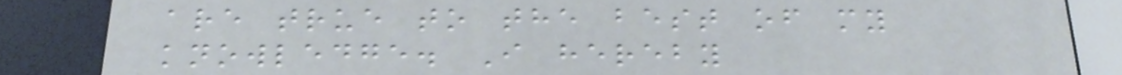are true to the best of my
knowledge. I hereby
